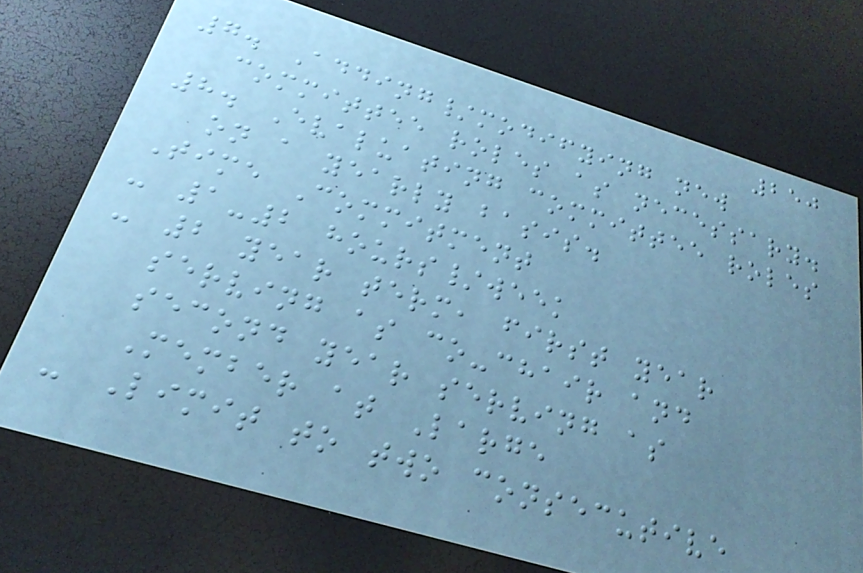250
7. Adding/modifying new
committee roles as necessary.
8. Evaluating committee roles
on a yearly basis.
Time Commitment
- 1-2 hours/week
- 2 year term, first year
serving as co-chair and
second year serving as
Member at Large
- Limit to two consecutive
